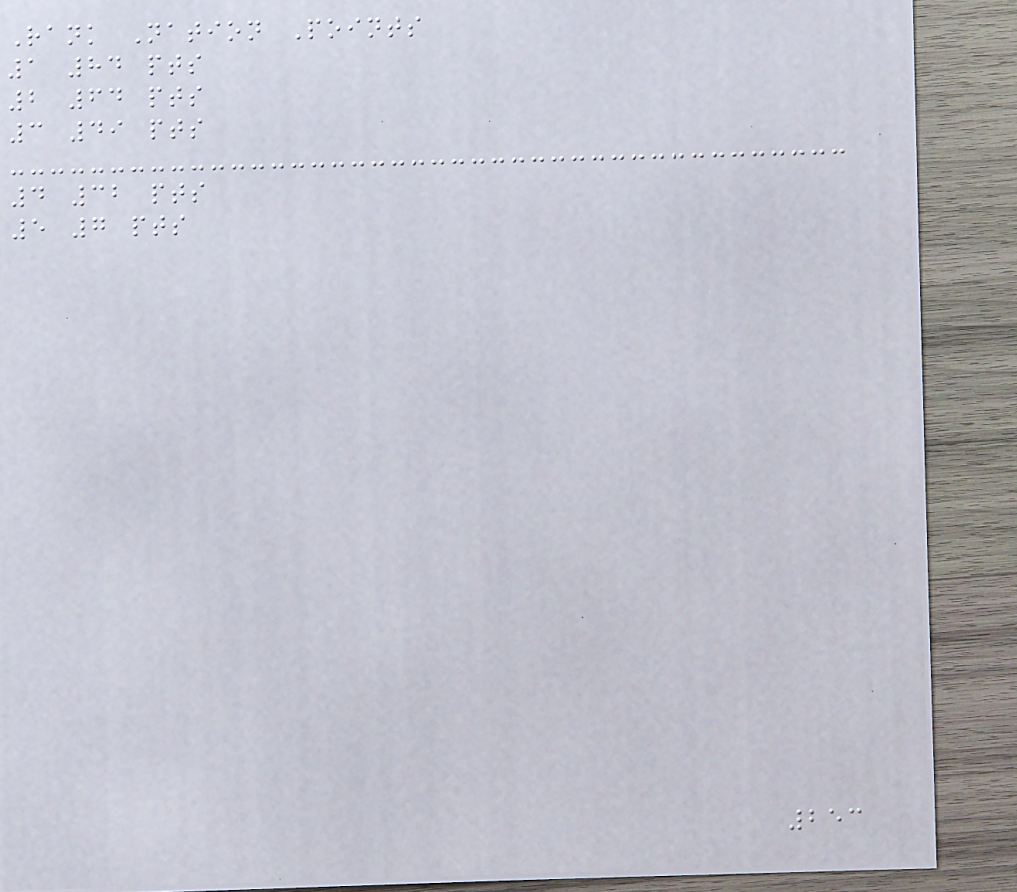Rank Nation Points
1 84 pts
2 64 pts
3 49 pts
4 32 pts
5 7 pts
253
